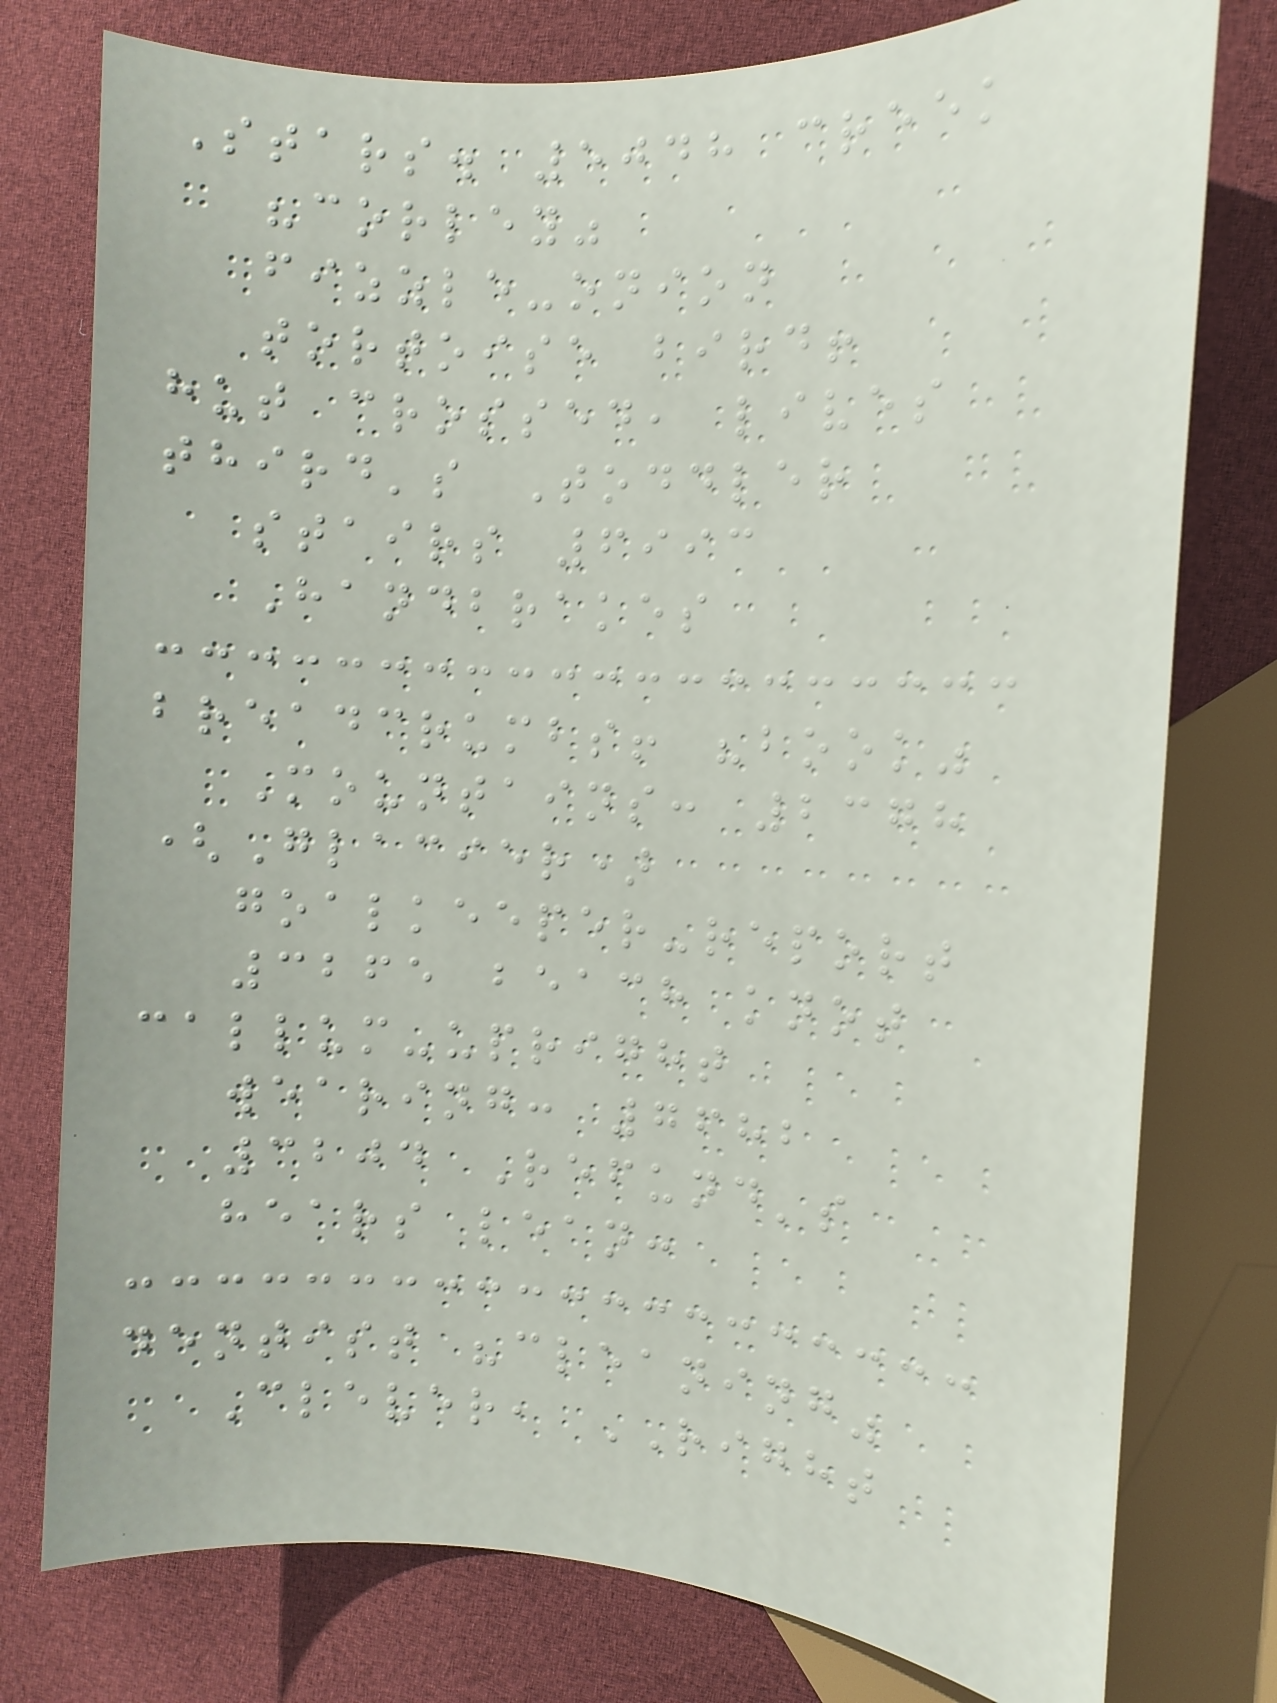Stars. 5048 creek
"corley"
fizzle-onion
tortoise bird!
hut crossed, lives
third's Toddler
stairs 6993
Handbrakes
breadcrumbs! "book"
Mountains: 2378
(Glacier)
goalkeeper-report
3265 beach knot
callum-upright
wearing: 7682
3204 Refund's
hears lean:
dentist "cleaning"
Clever, RIGHT
